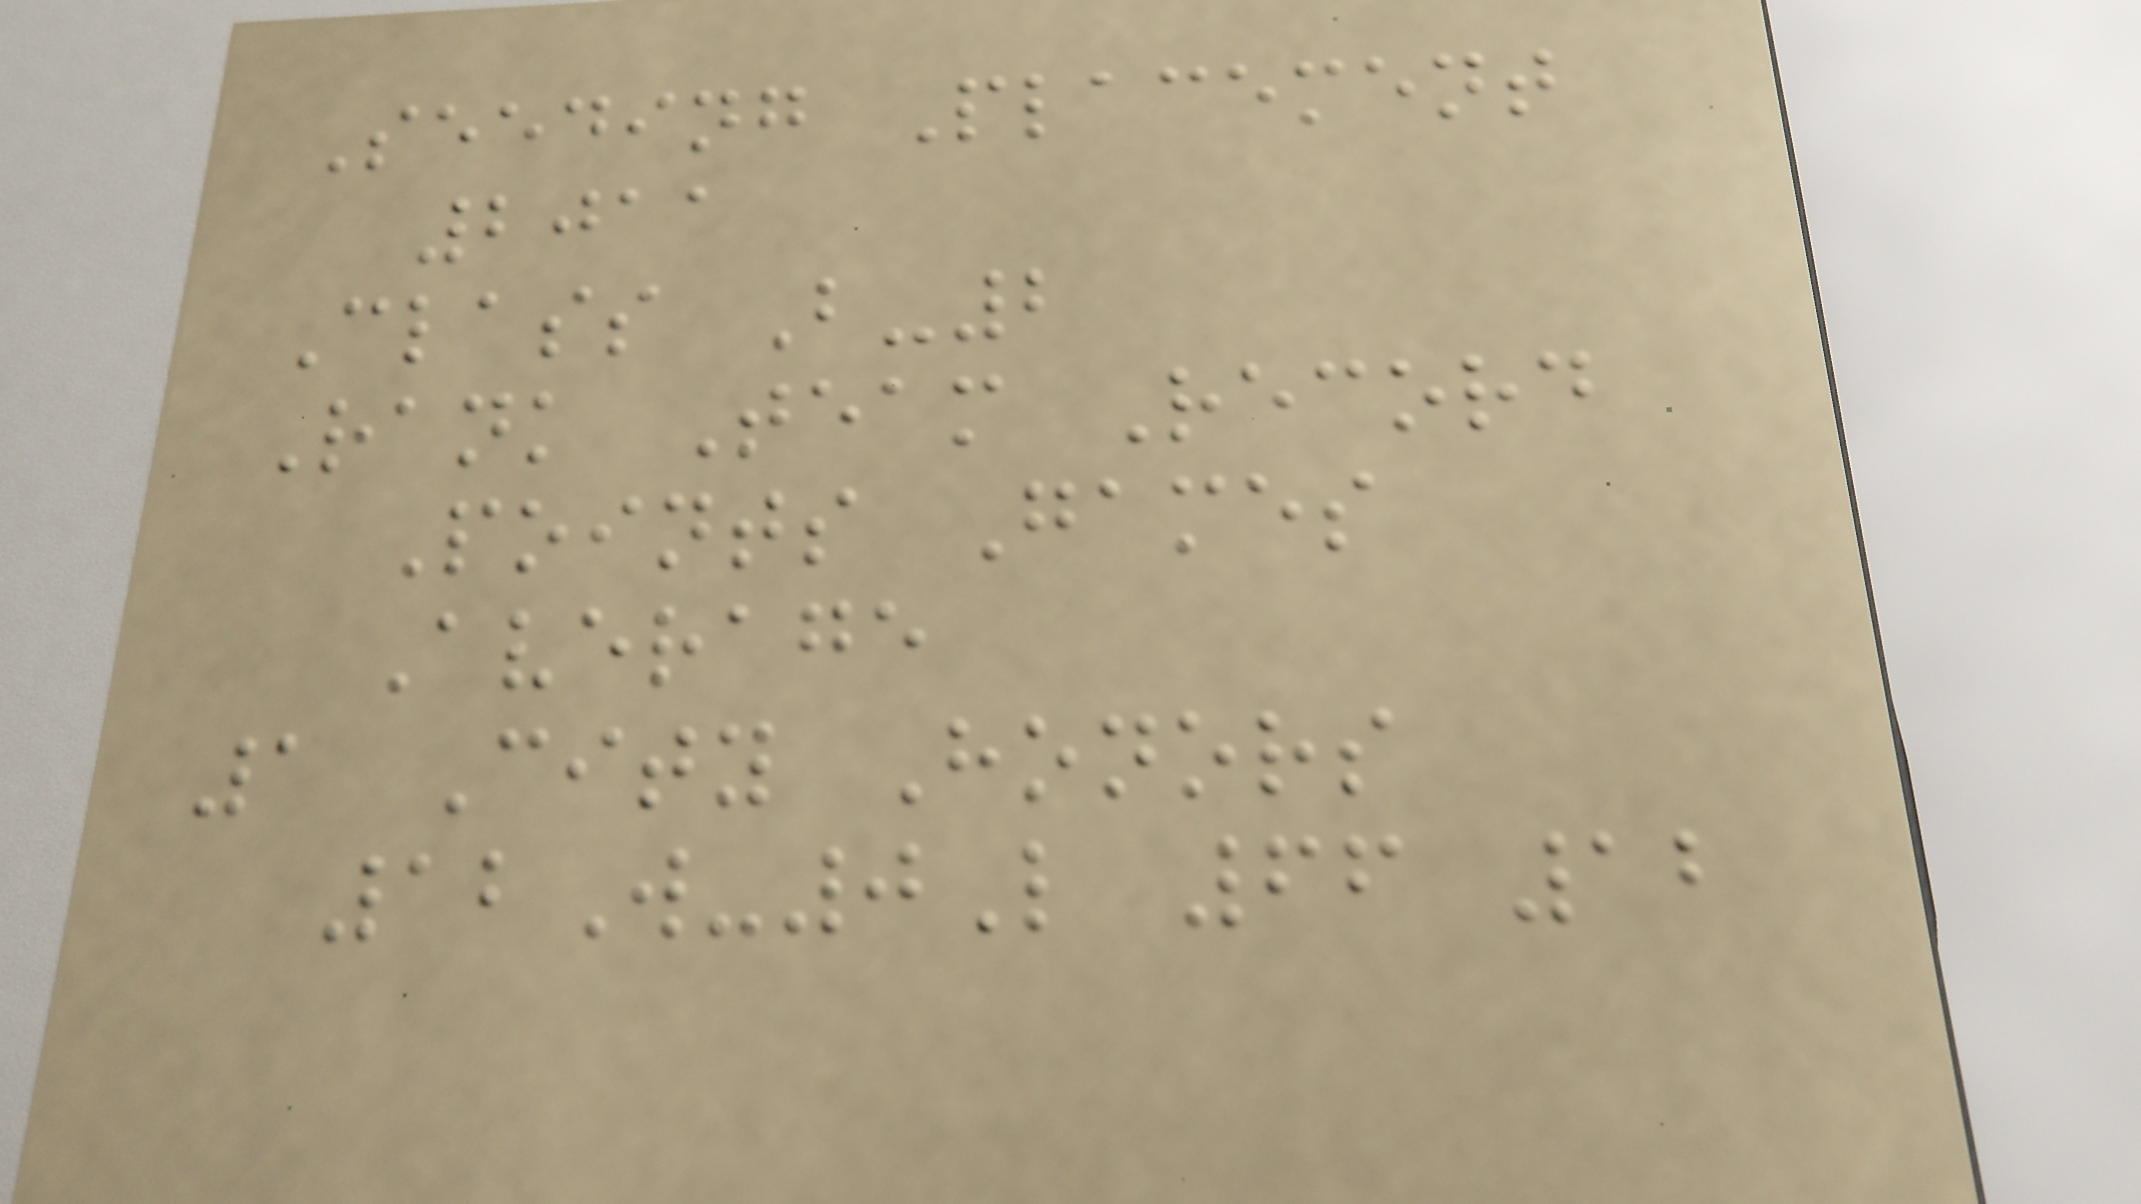Seeding Placement
2011
Class B-2
Rank Team Record
Points Games
Average
1 City Honors
12W-0L 66 12
